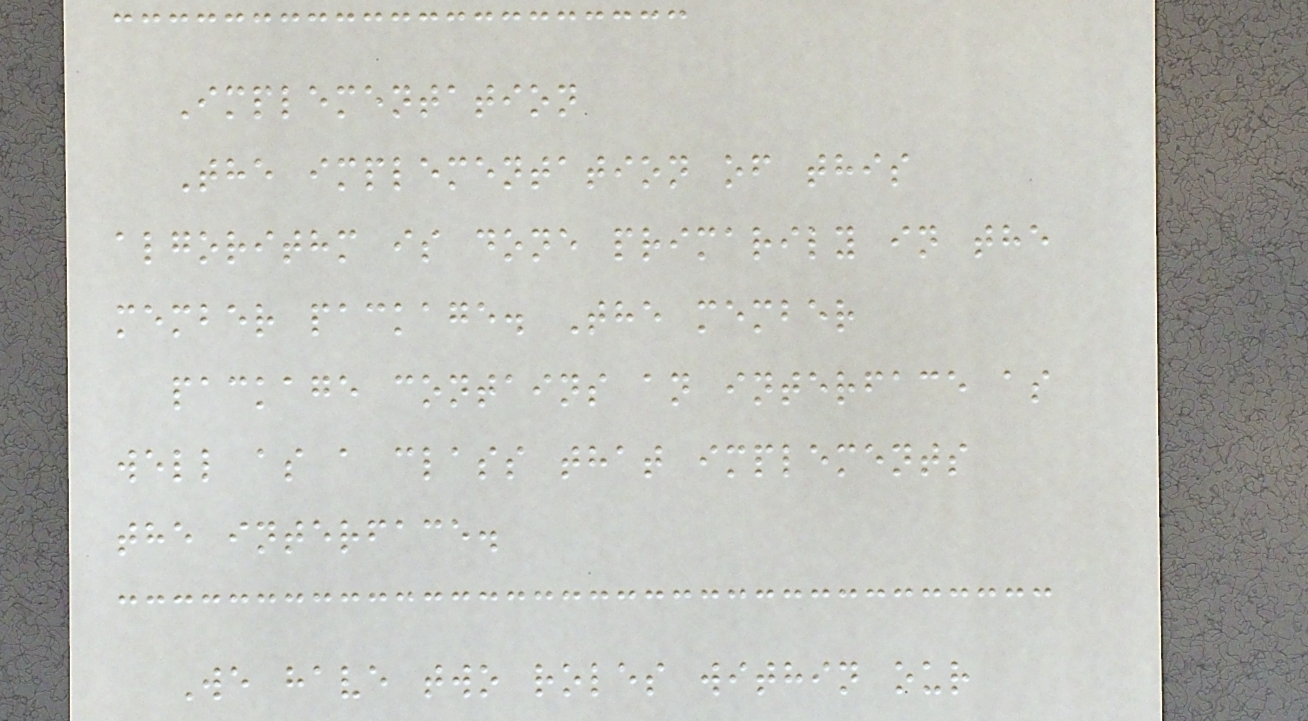Implementation
The implementation of this
algorithm is done primarily in the
member package. The member
package contains an interface as
well as a class that implements
the interface.
We have two roles within our
